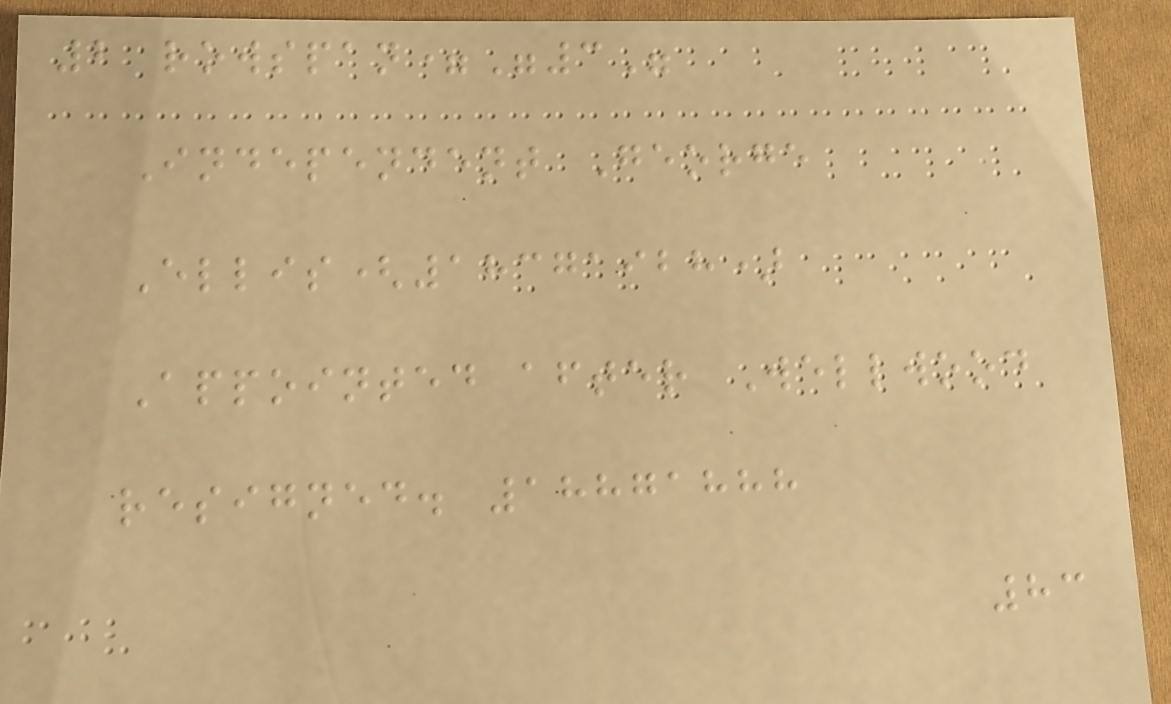2 rowspan="3"
Independent George
Ellis(18371928)
Appointed after Wellwood
resigned. 18871888
83
